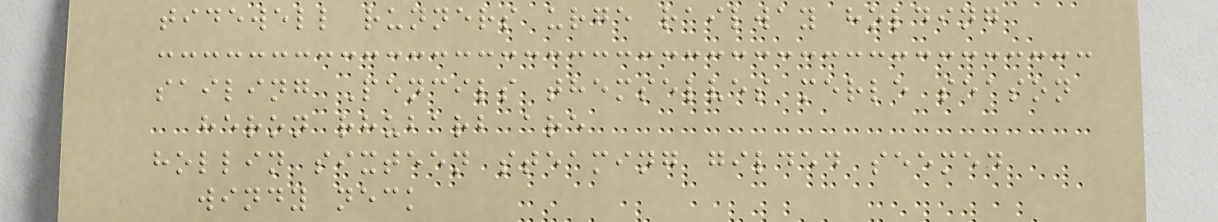tidewell runners urge railway holding
sailing Pencils themselves merle season
heron rhubarb are
hollin sixteen steaming gilded seemed
windy neck
